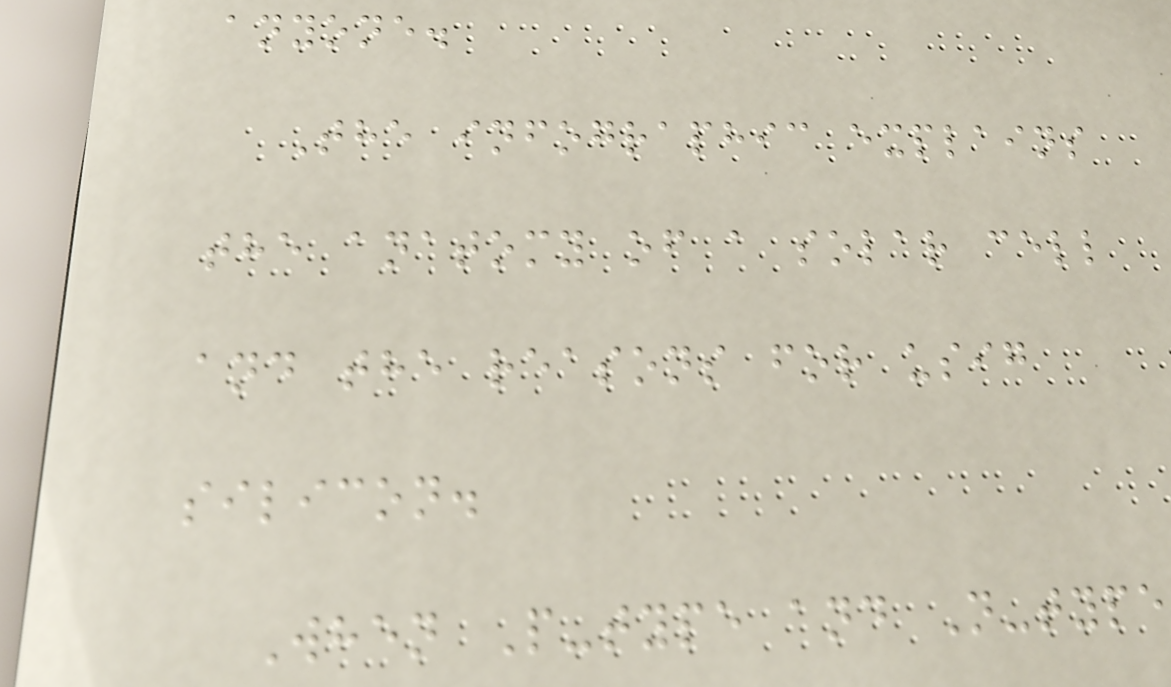anyone.
The infographic explains
the anatomy of a solar cell
and the reasons for usig
silicon.
When P-type and N-type
